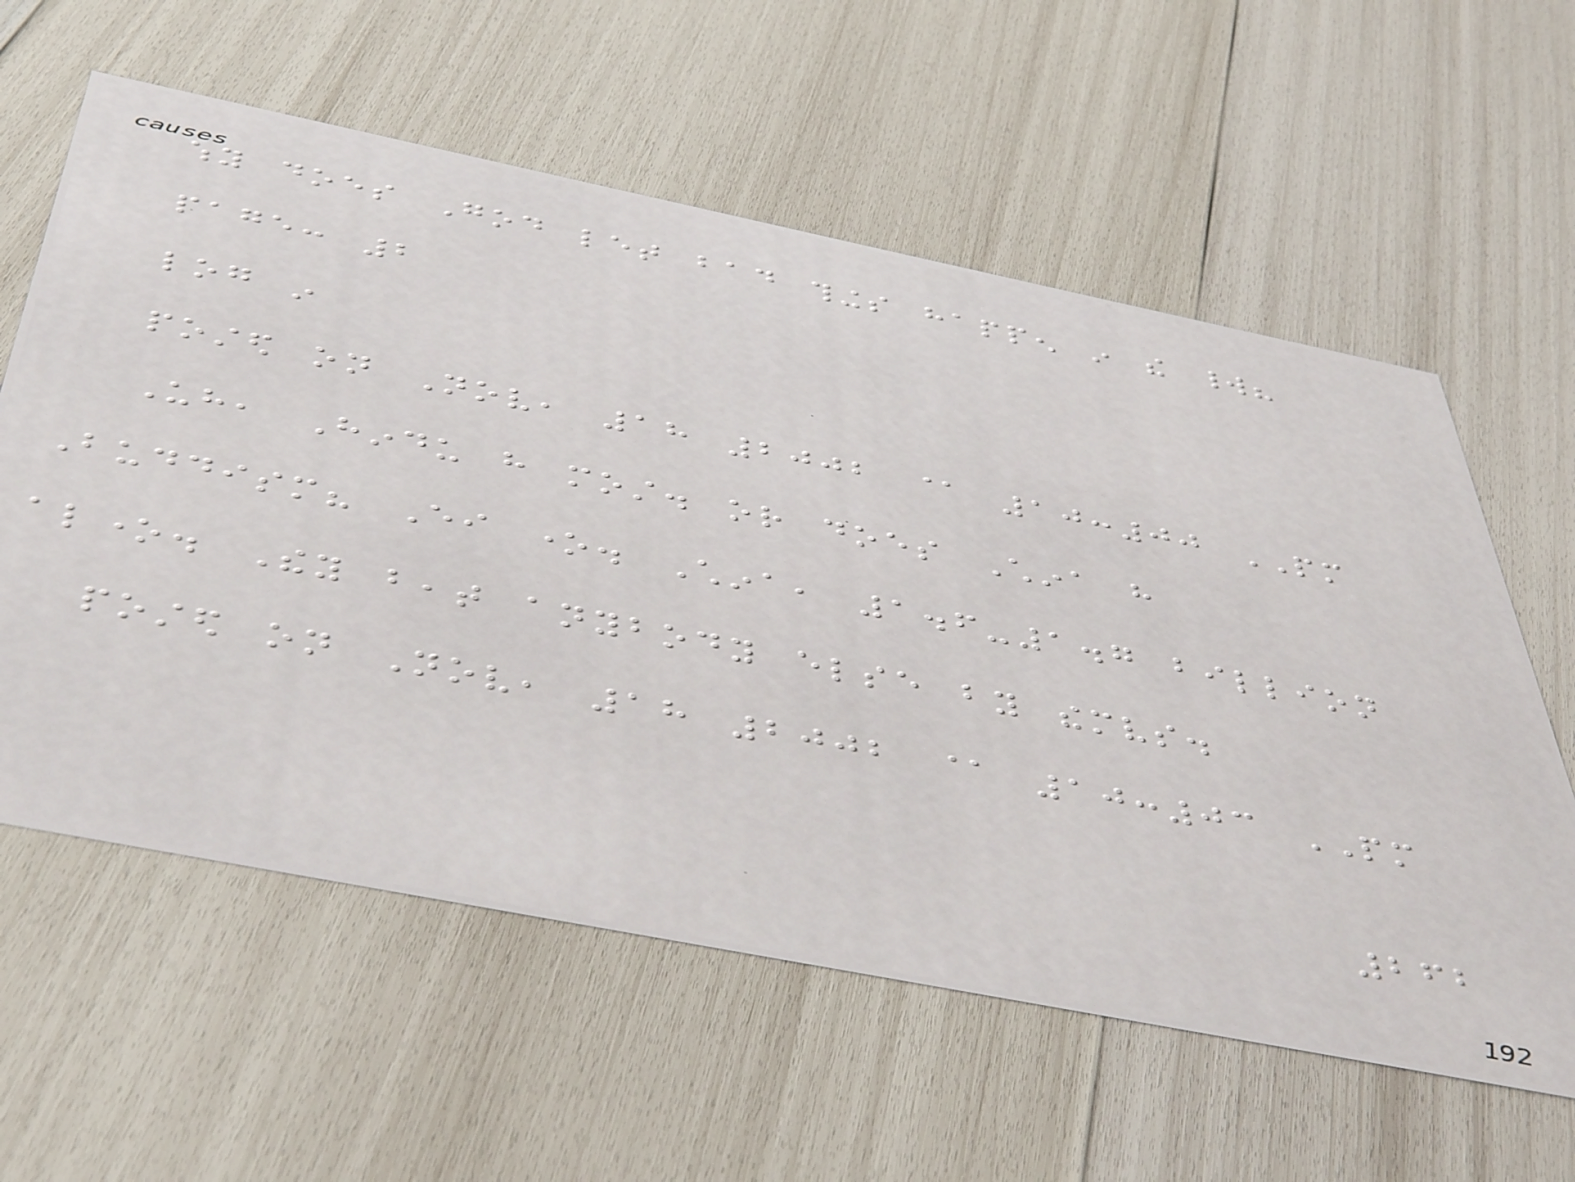why does God let bad things happen in the world?
page: 2
log in
posted on Nov, 18 2002 @ 10:00 PM
Uh, Hindu have most. or does China have
Buddism? Either one. China, 1.6-1.7 billion
alone. They beat anybody else by themselves.
posted on Nov, 18 2002 @ 10:03 PM
262
